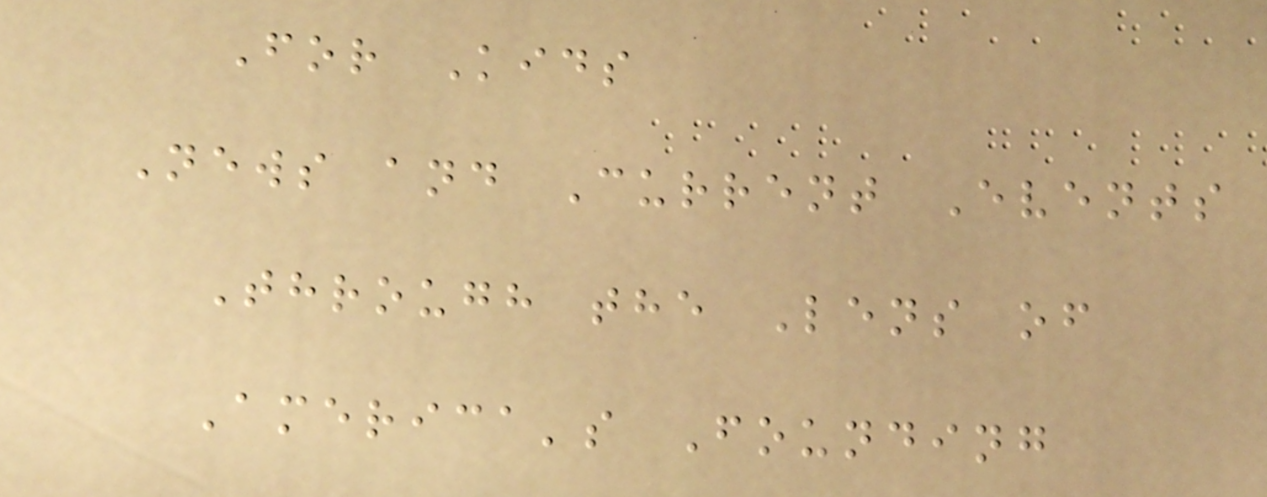For Kids
News and Current Events
Through the Lens of
America's Founding
